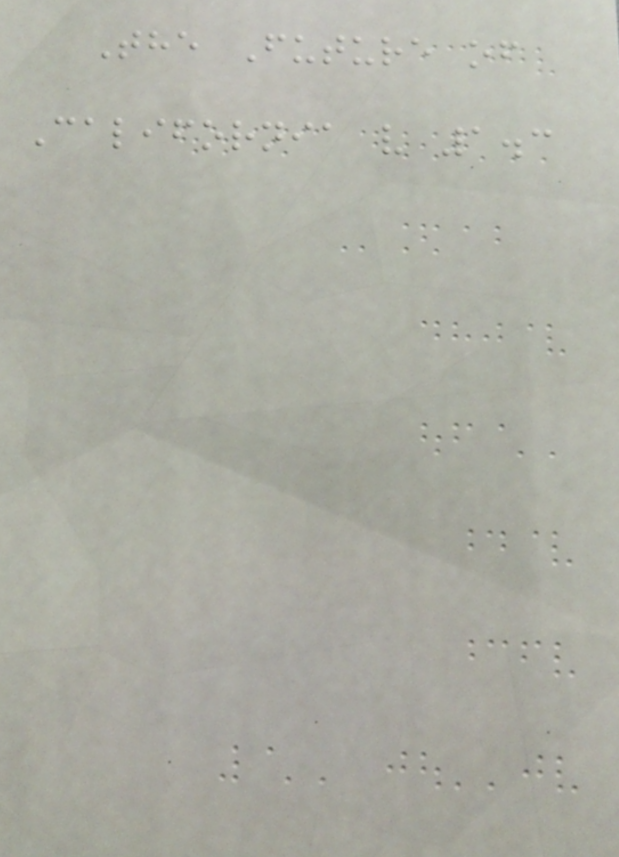The Future of
California v 1.3
